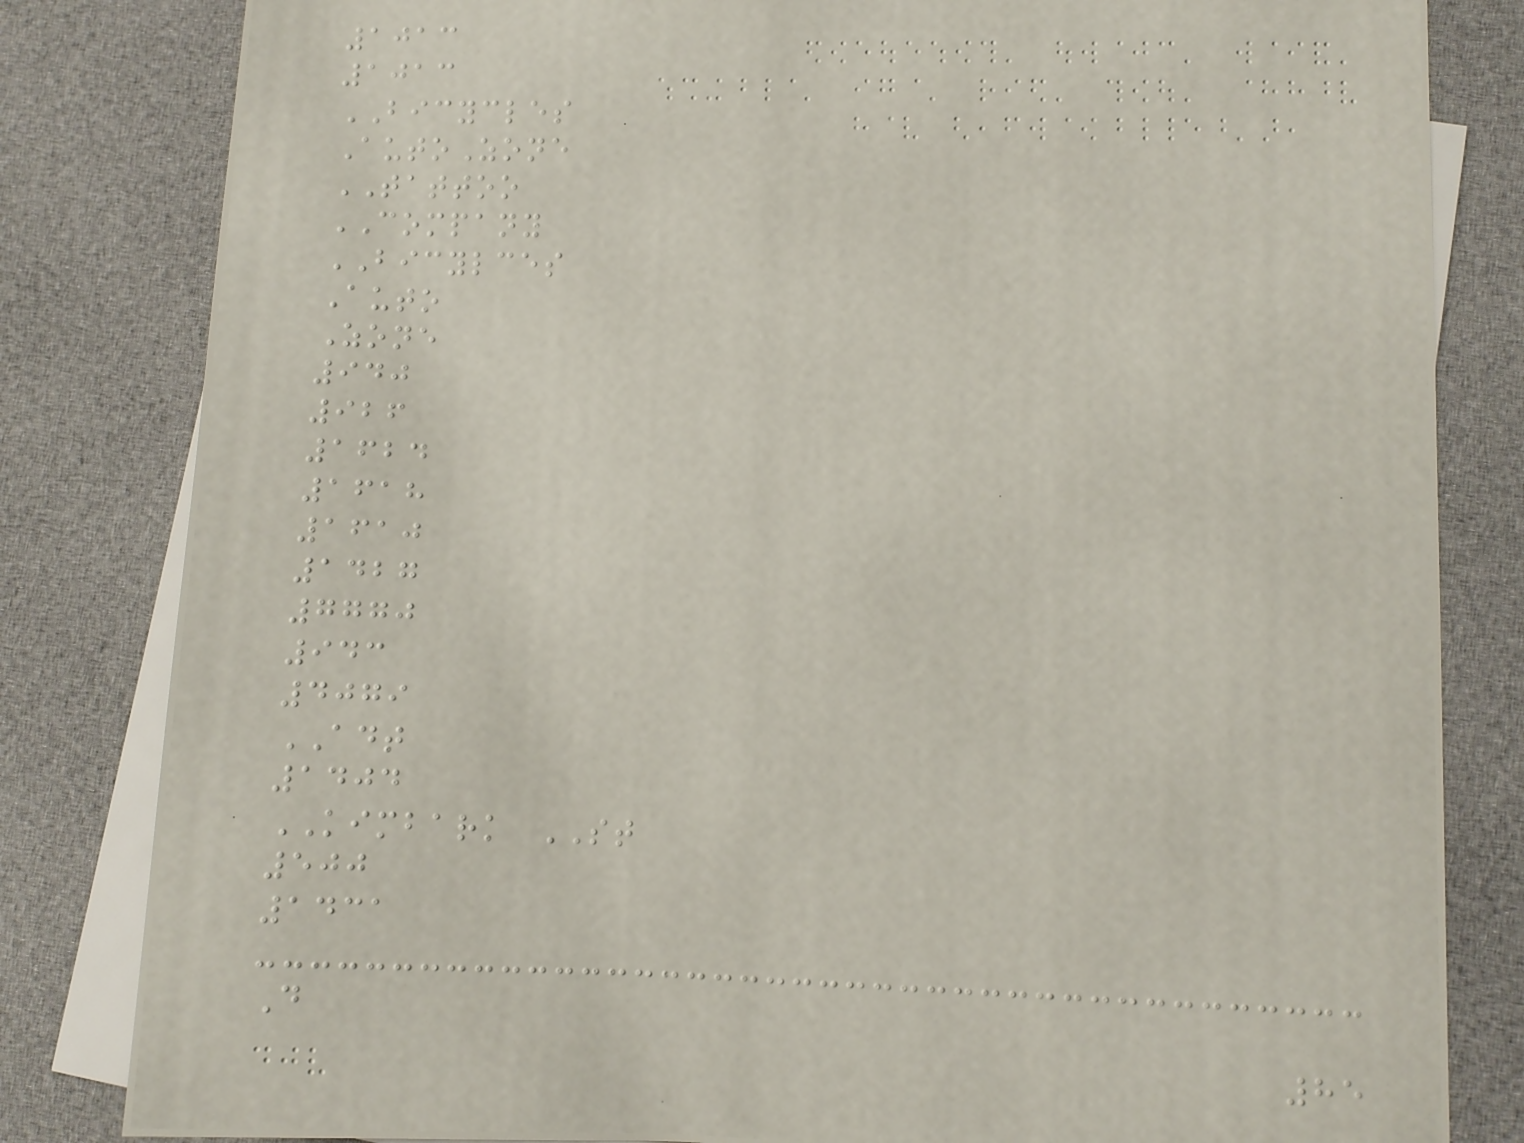1013
1013
BICYCLES
AutoZone
TATTOO
COMPANY
BICYLCES
Auto
Zone
940
926
1624
1618
1610
1427
7770
943
4079
ADT
1404
KIMBARK ST
500
1431
D
85
